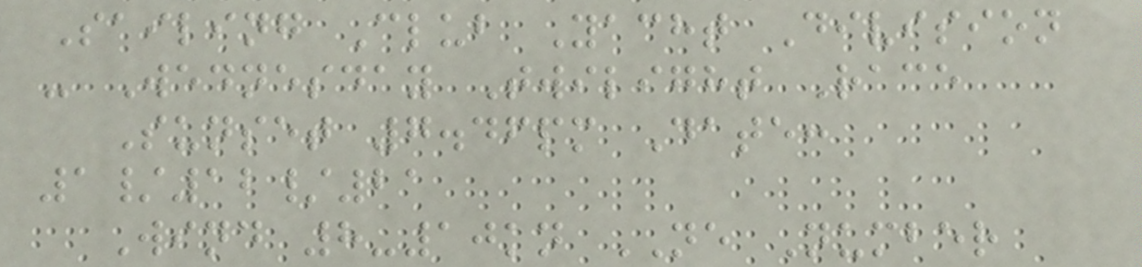Sailing Club Yacht Division
- Wednesday Twilight Race
Sunset 7.46pm Date:
1/12/21
Wind 8-10kn NE Number
